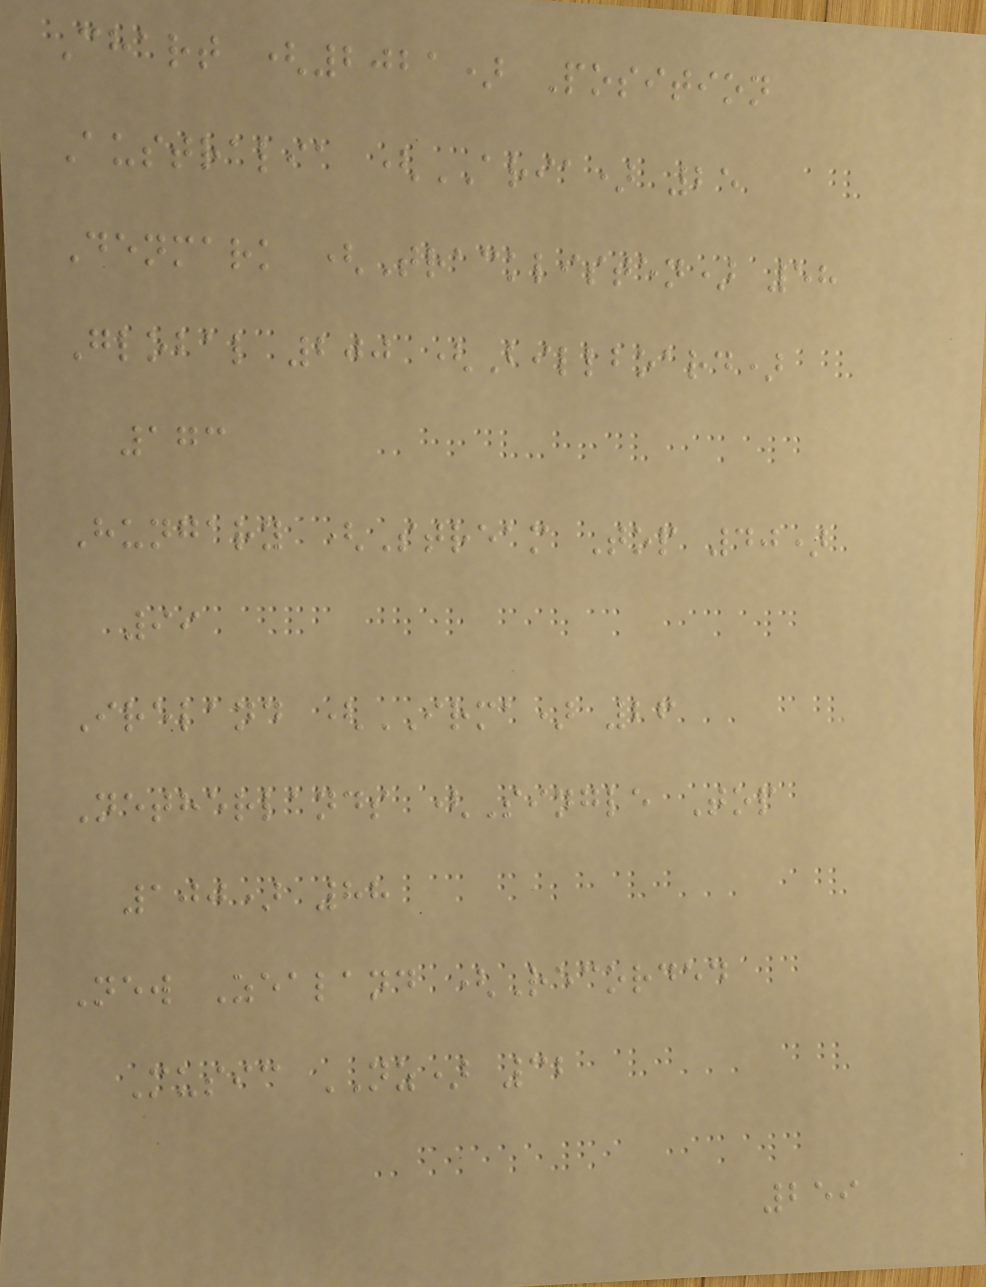Chart (2021) Position
Australia (ARIA) 25
Denmark (Tracklisten) 58
Global 200 (Billboard)
173
Hungary (Stream Top 40)
99
Ireland (IRMA) 26
Netherlands (Single Top
100) 88
New Zealand (Recorded
Music NZ) 32
259
